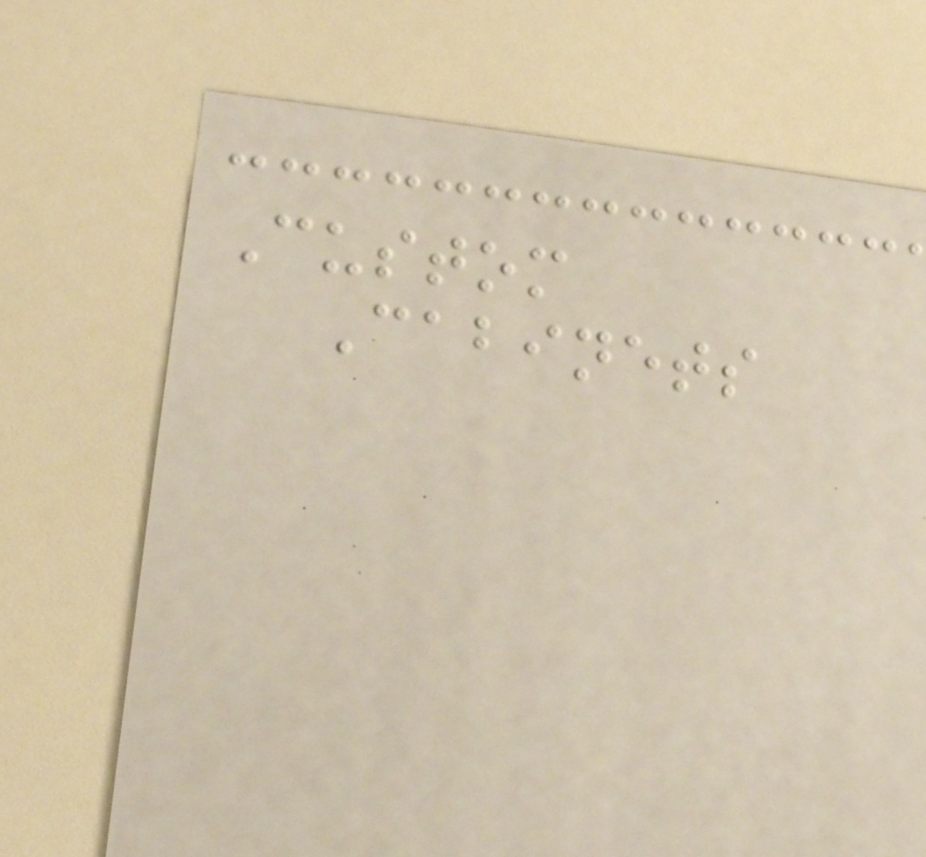Custom
Cabinets
